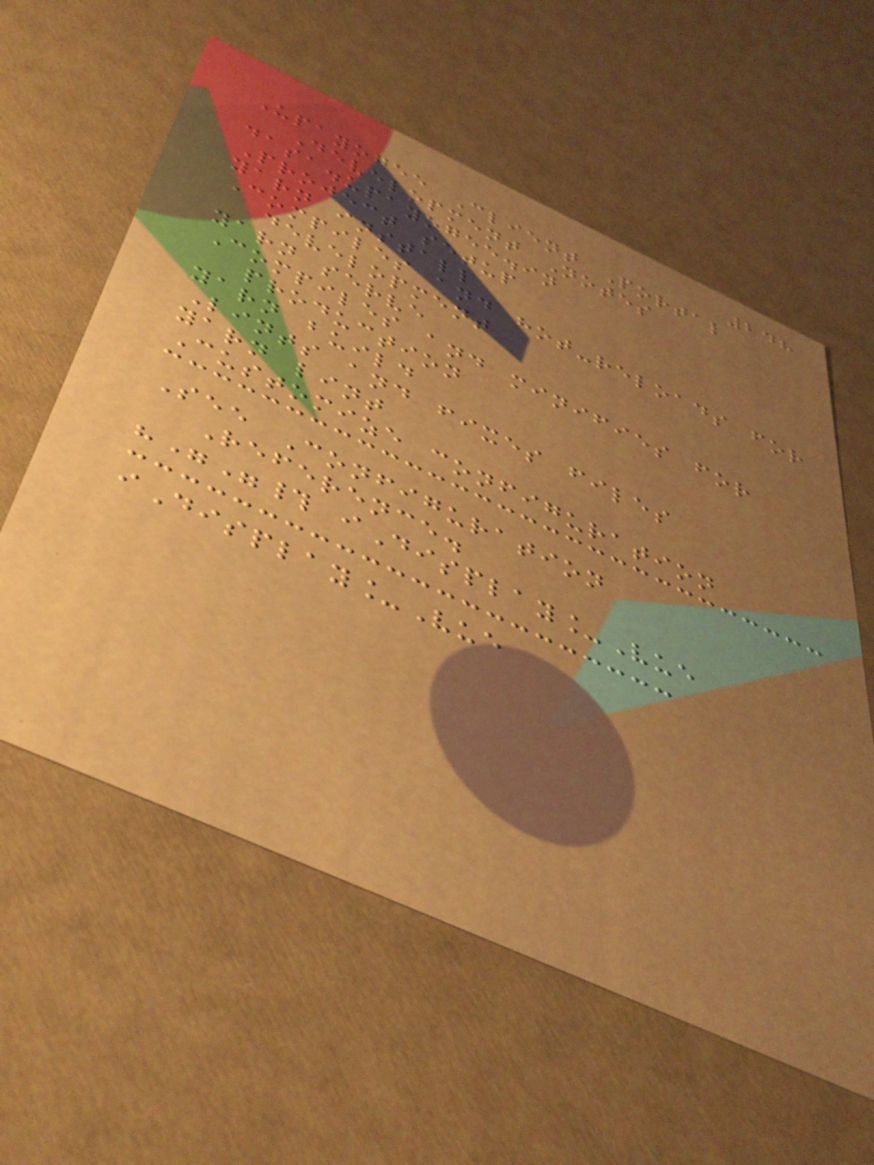248
Upayogee Client Portal
Development Notes
dasa.upayogee.in
Project setup
yarn install
Compiles and hot-reloads for
development
yarn serve
Compiles and minifies for
production
yarn build
Lints and fixes files
yarn lint
Customize configuration
See Configuration
Reference.
"""# iDisplay_Vue
iDisplay_Vue
